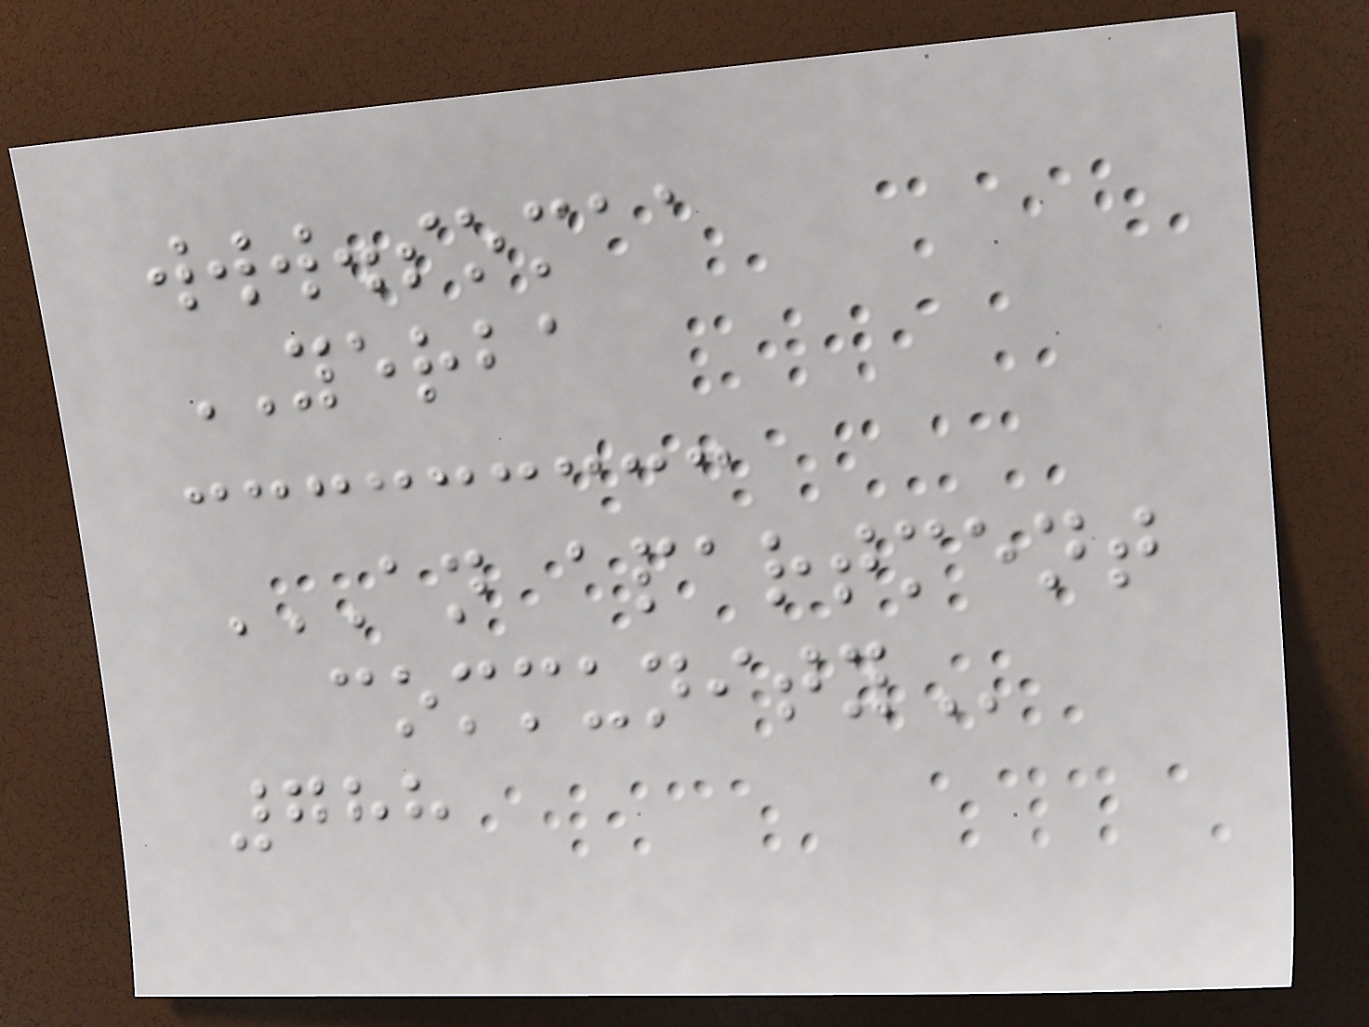www.somaa
YERBA
AN APARTMENT
COMMUNITY
788
